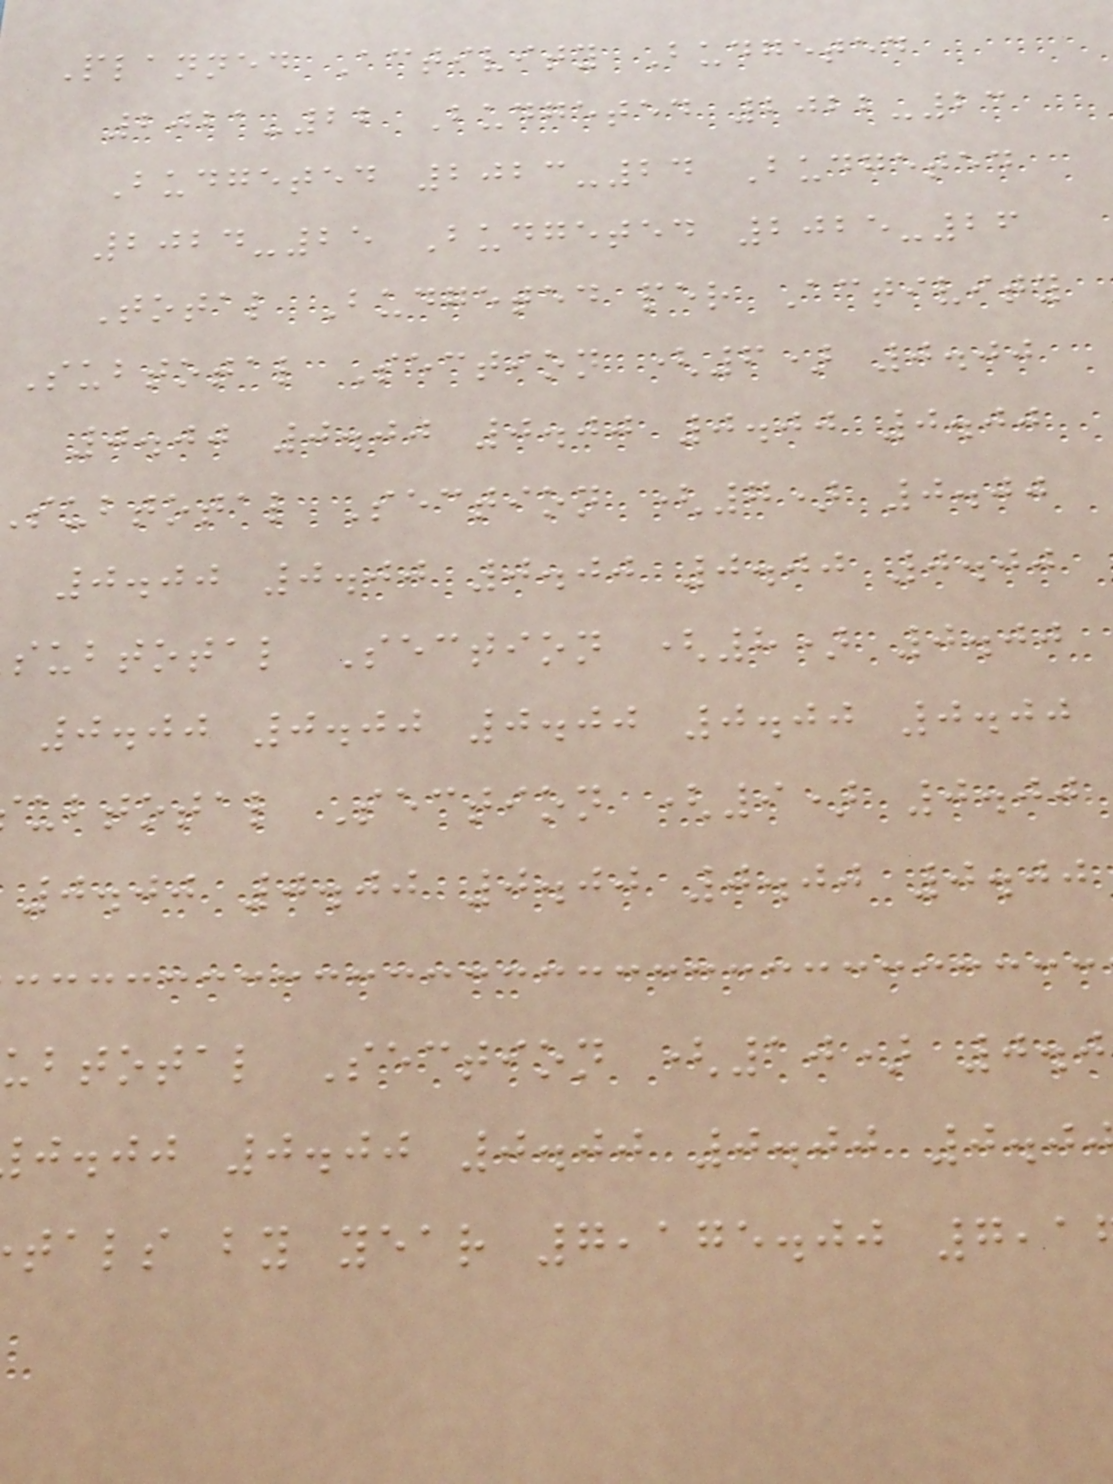Planned Activity Budgeted
2021-22 Budgeted 2022-23
Budgeted 2023-24 Budgeted
2024-25 Budgeted 2025-26
Total Budgeted per Activity
Subtotal Section (6) 0.00
0.00 0.00 0.00 0.00 0.00
subtotal Section (7) 0.00
0.00 0.00 0.00 0.00 0.00
subtotal Section (8) 0.00
0.00 0.00 0.00 0.00 0.00
ubtotal Section (9) 0.00
0.00 0.00 0.00 0.00 0.00
ubtotal Section (10) 0.0
j.jj 0.00 0.00 0.00 0.0
tals by year 7,175.00 7,1
